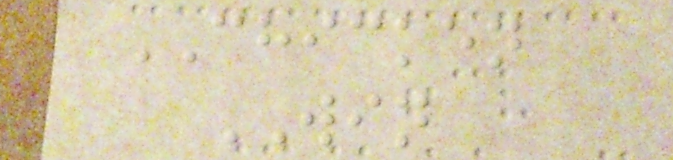CHICKEN
WIN
